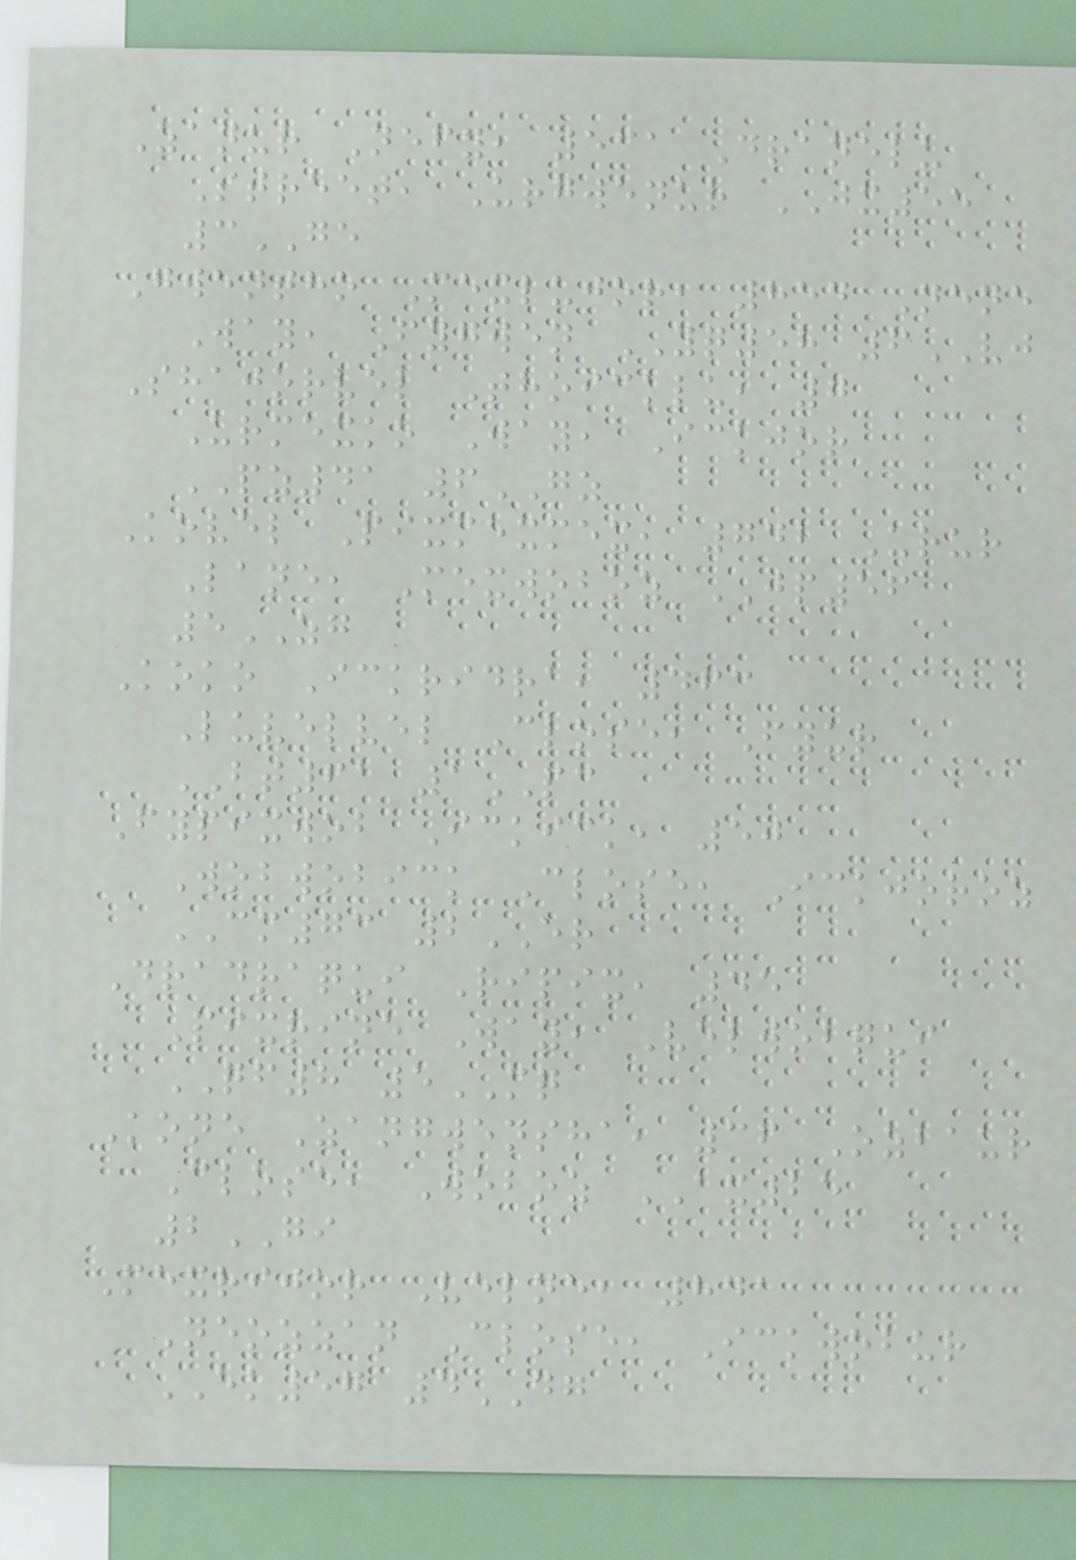Zanur Nefy, 531 Dranelu
Street, Urgwenur JX55
3GE
Gwentho Mexlujor, 854 Nene
Way, Fygwen YQ58 6VJ
Shajorvel Thoicklu, 7
Urmexko Way, Ickjor
PZ41 6GZ
Kovel Pixmexmex, 742 Urur
Lane, Mexwoboz JP56
5ZG
Koko Ickridra, 463
Luvelvel Close, Fyur
BT61 1PC
Fypixwob Ickick, 50
Wobwobick Close, Ickjoroz
CM73 2ER
Dradraqui Ripix, 45
Pixrine Way, Velwobqui
QF8 5MQ
Kone Zangwensha, 36 Ozbaur
Close, Woboz AX25
2GI
Mexrijor Velne, 841
Neozzan Close, Ickwobur
EK57 4DG
